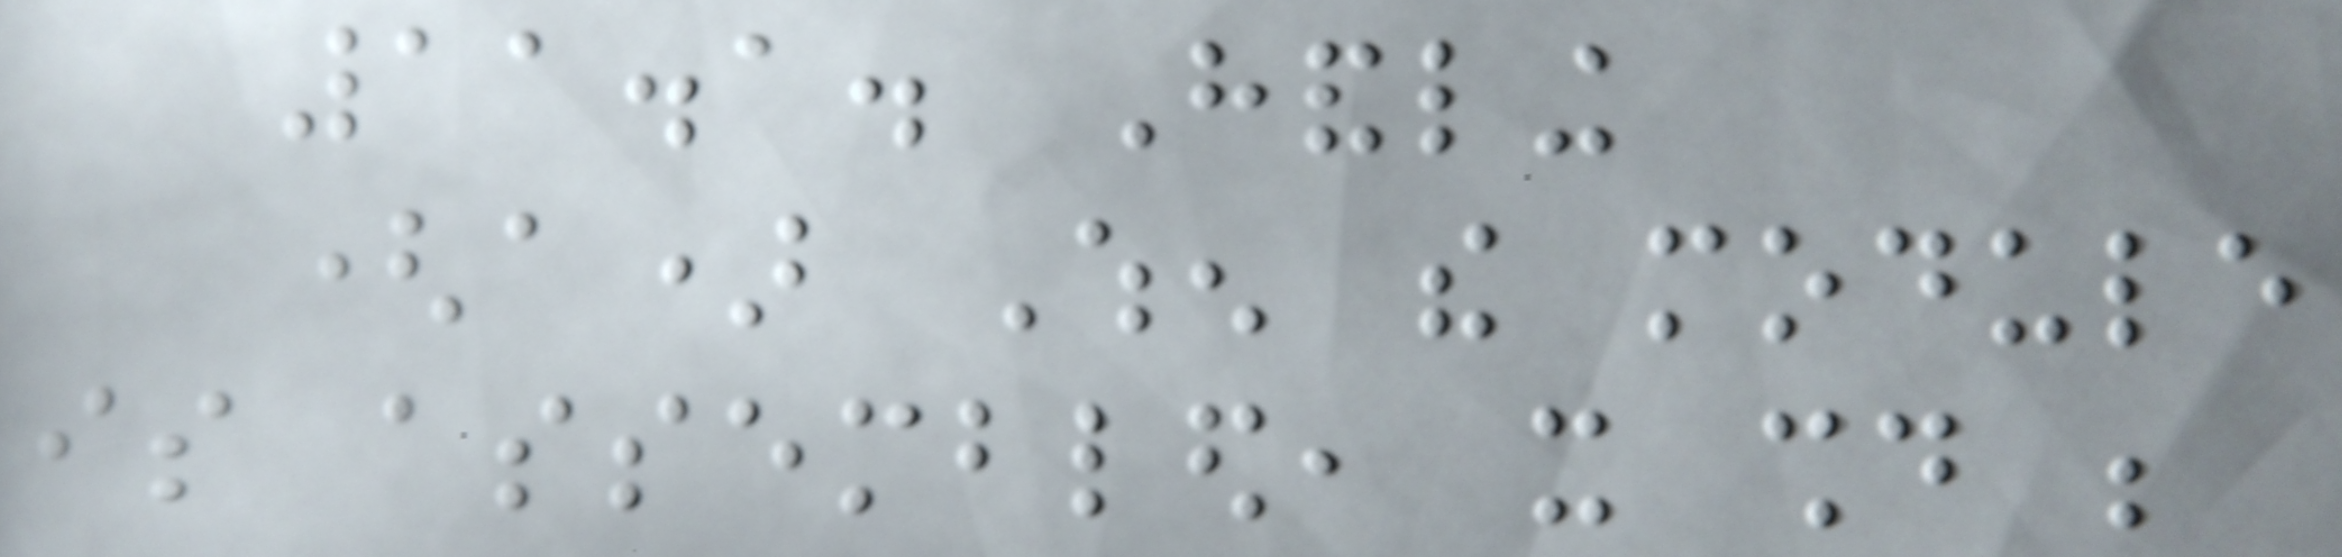11.1. Handling
(a) When the module
is assembled, it should be
